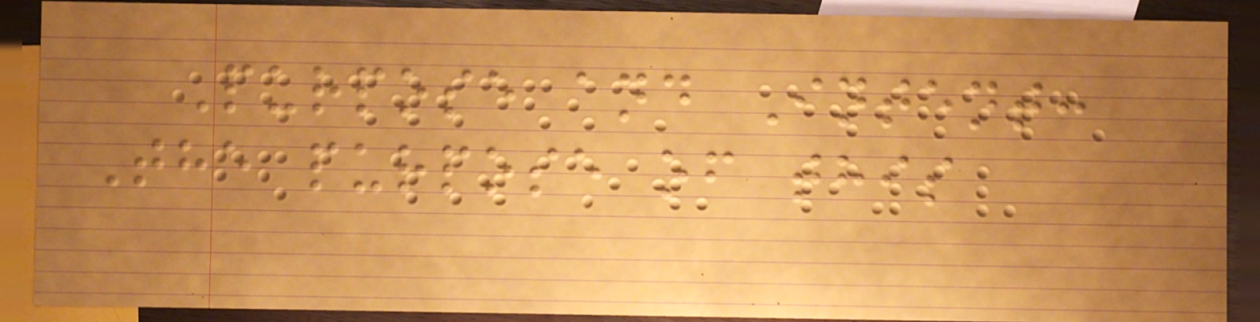Purpose and Intent:
The purpose of this
